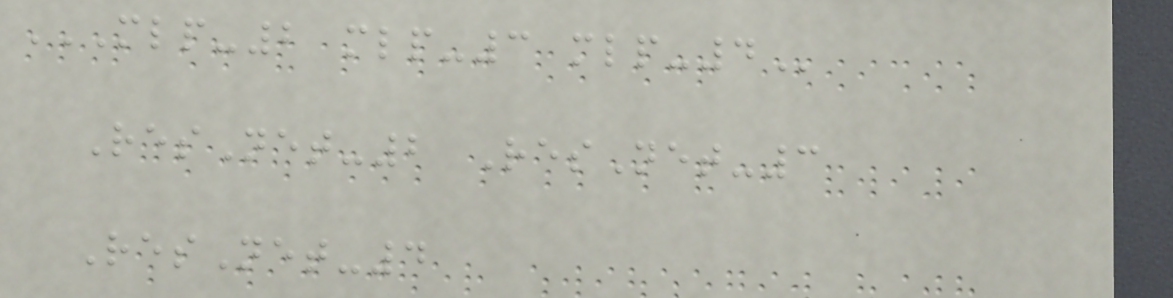MLP-2 MLP-3 MLP-4
ResNet-2 ResNet-3
ResNet-4
